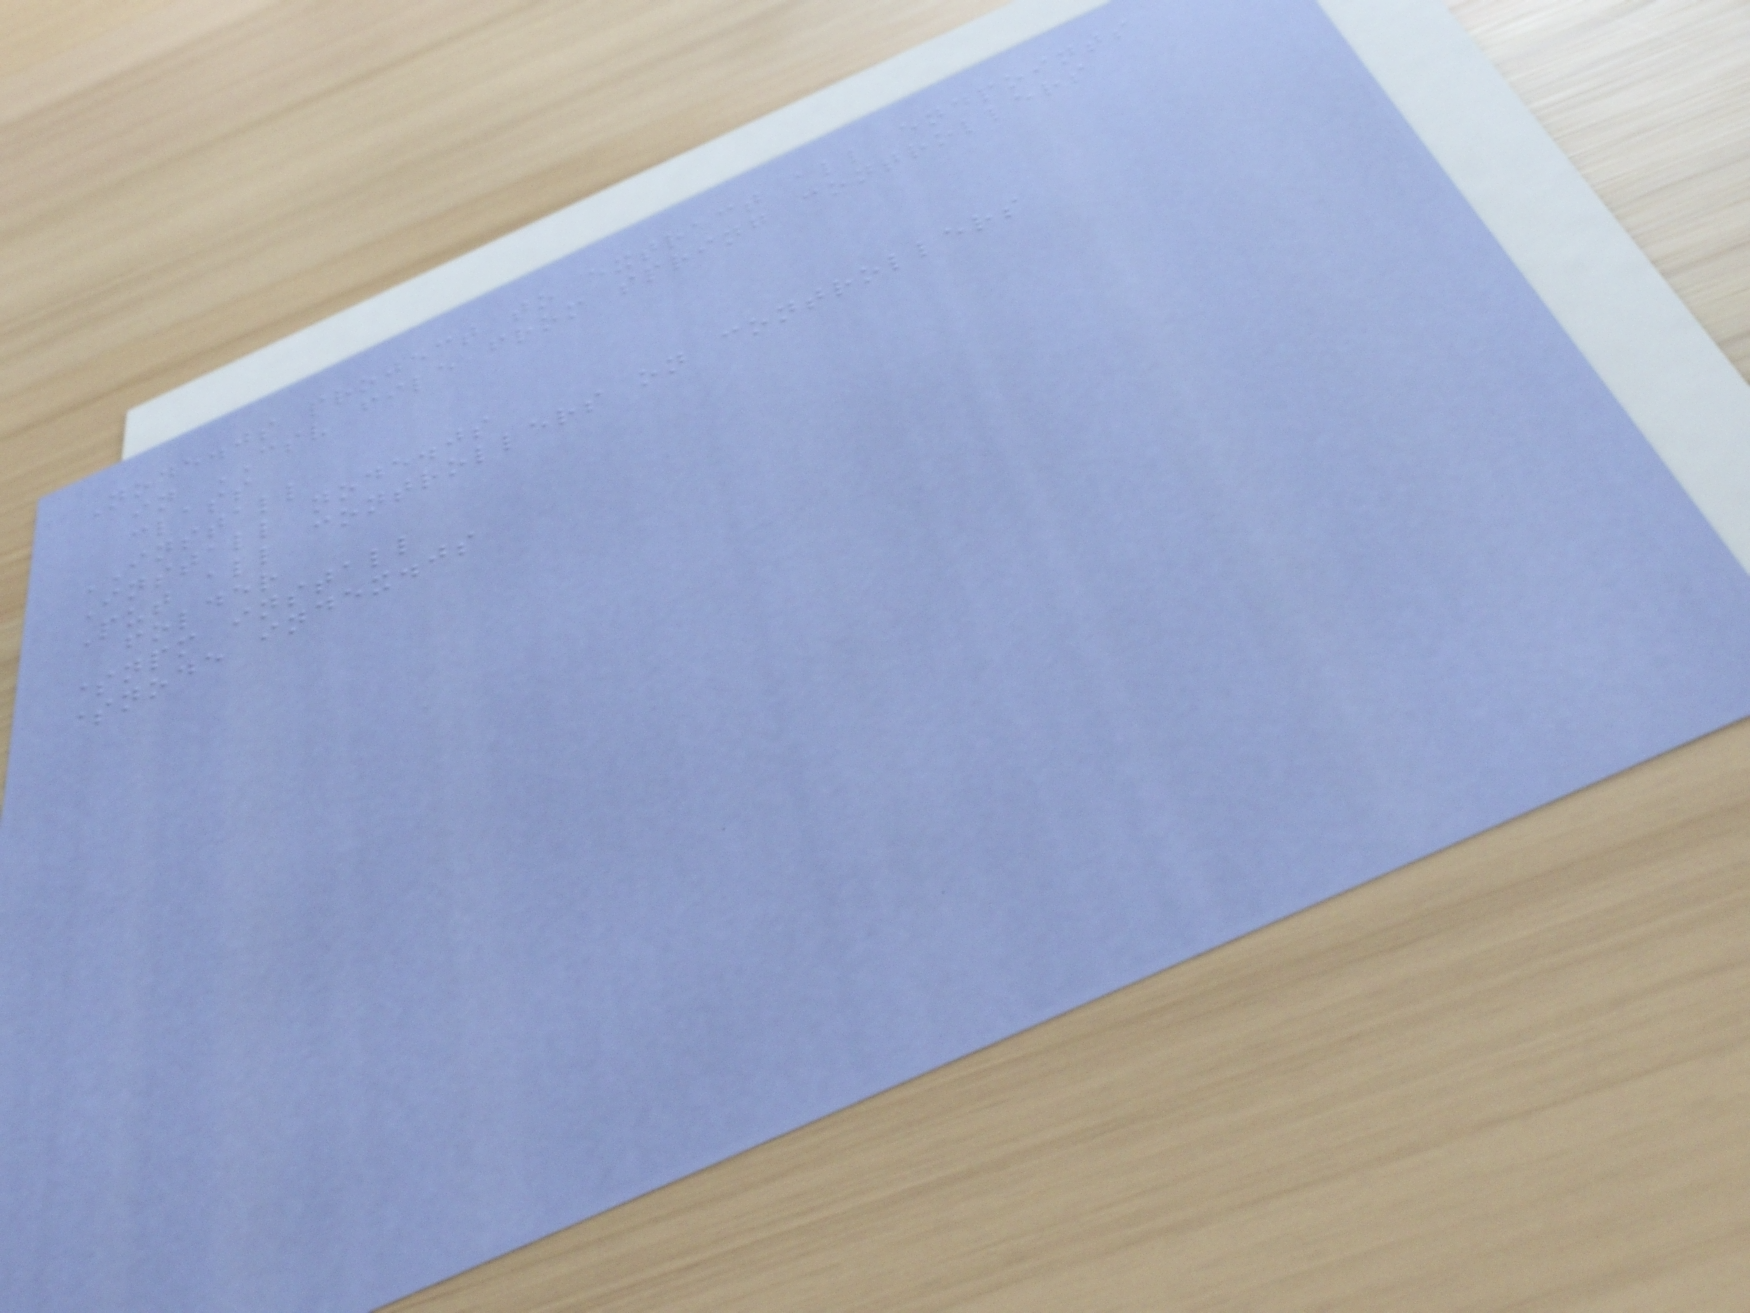Node.js project to extract all endpoints
in CSV file from spring controllers
class
INSTALL
Install node.js
Put all controllers on controllers
folder
$npm install
$node index.js
